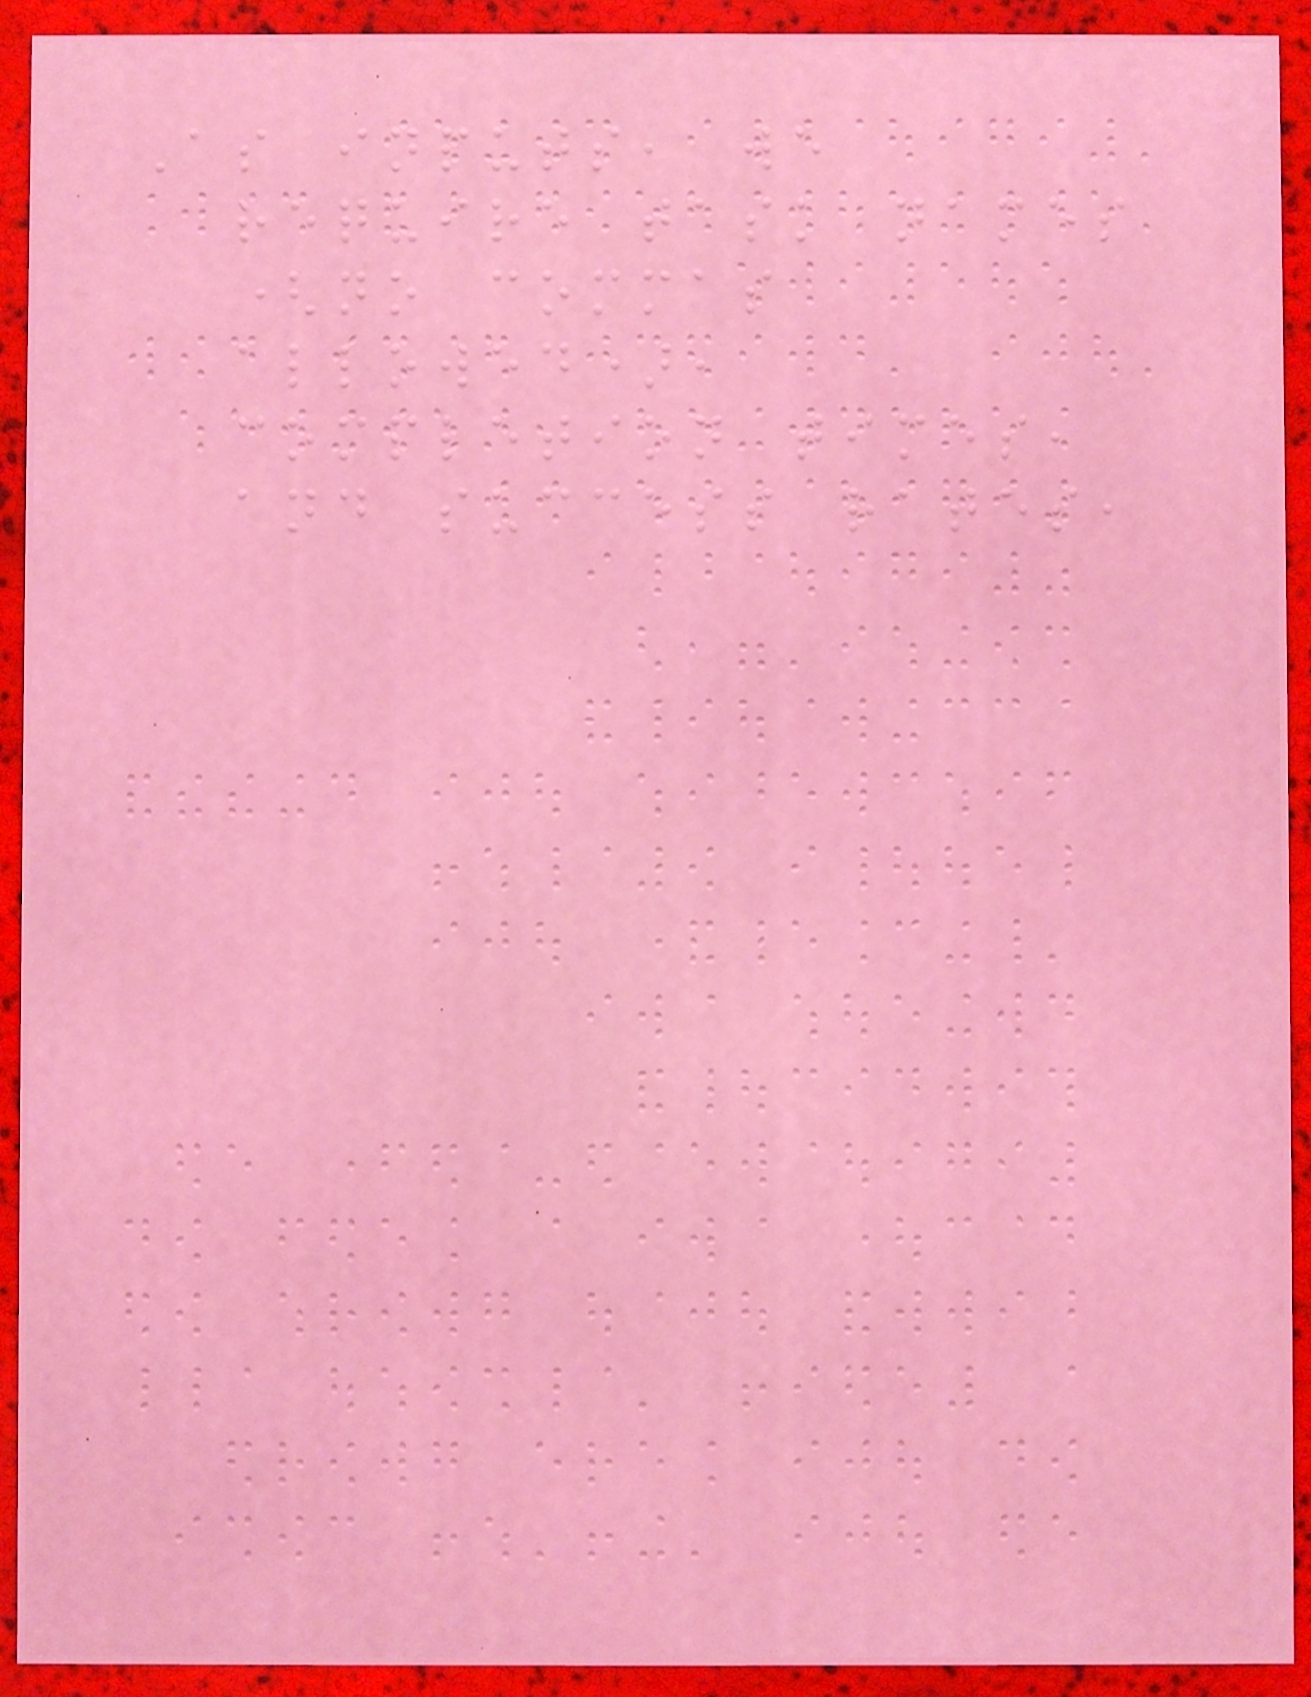As inputs, we
require task names
(no commas
allowed),
completion times,
and success rates,
